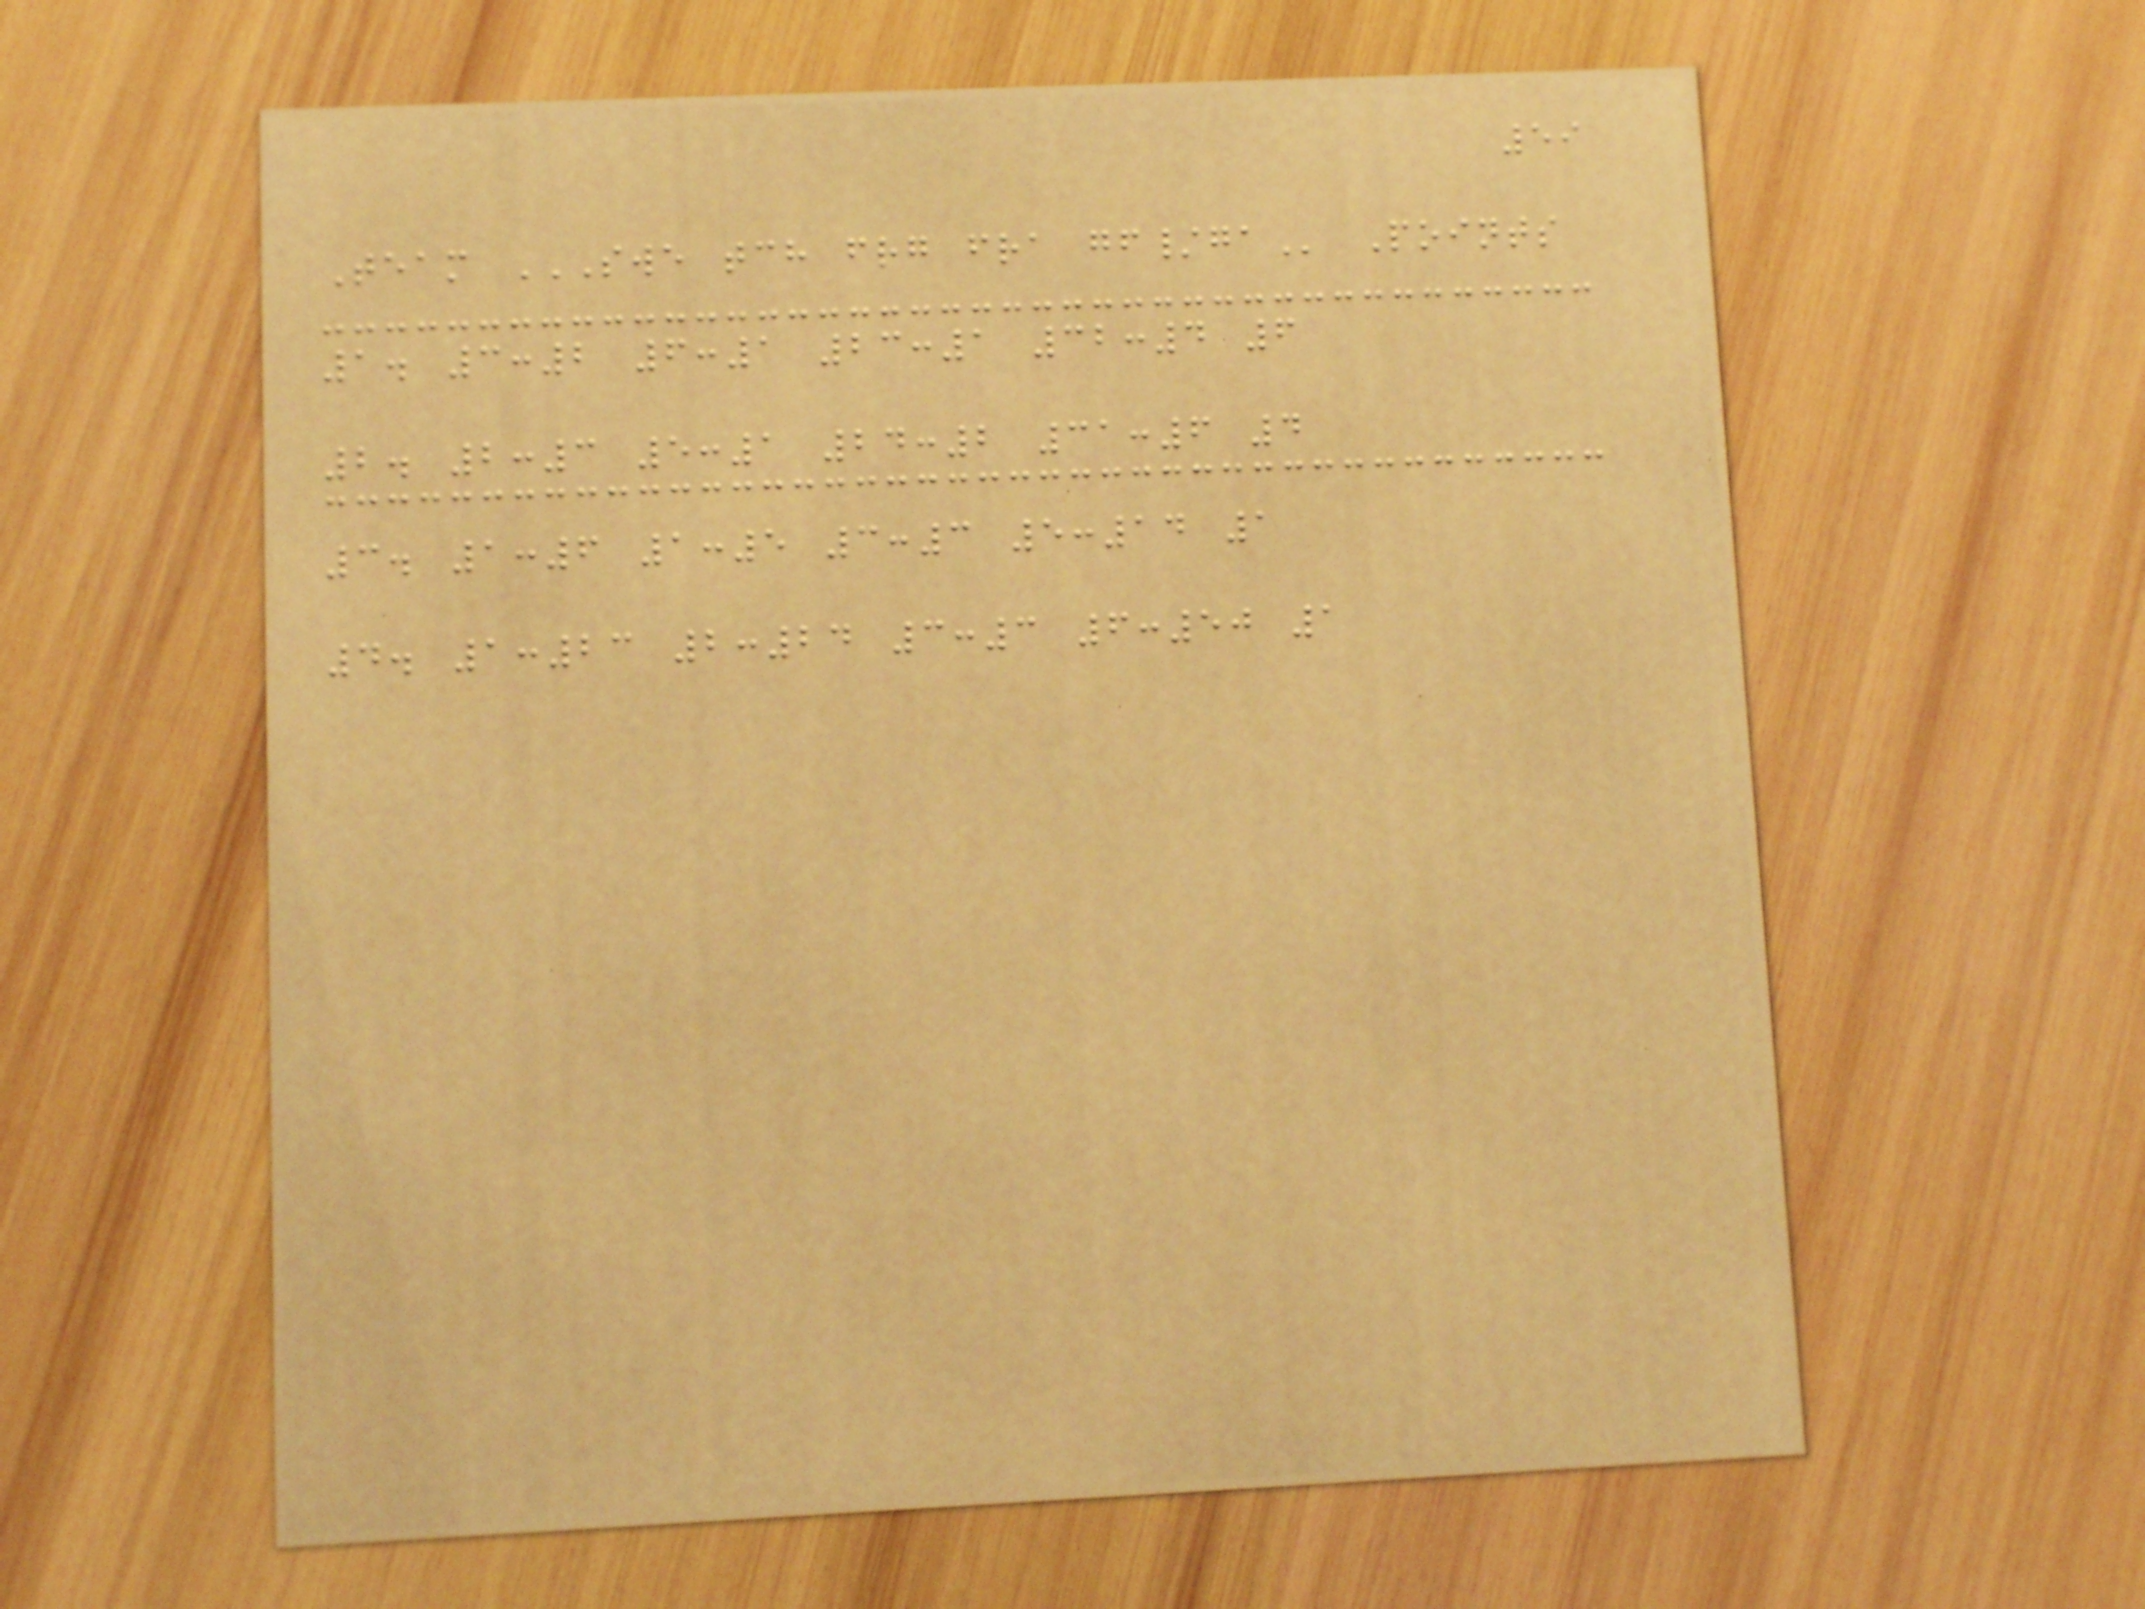59
Team SWE TCH FRG FRA GF/GA Points
1. 3:2 6:1 23:1 32:4 6
2. 2:3 5:1 24:2 31:6 4
3. 1:6 1:5 3:3 5:14 1
4. 1:23 2:24 3:3 6:50 1
